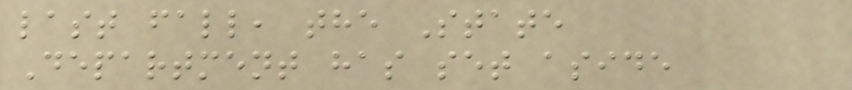last fall, the State
Department has set aside
